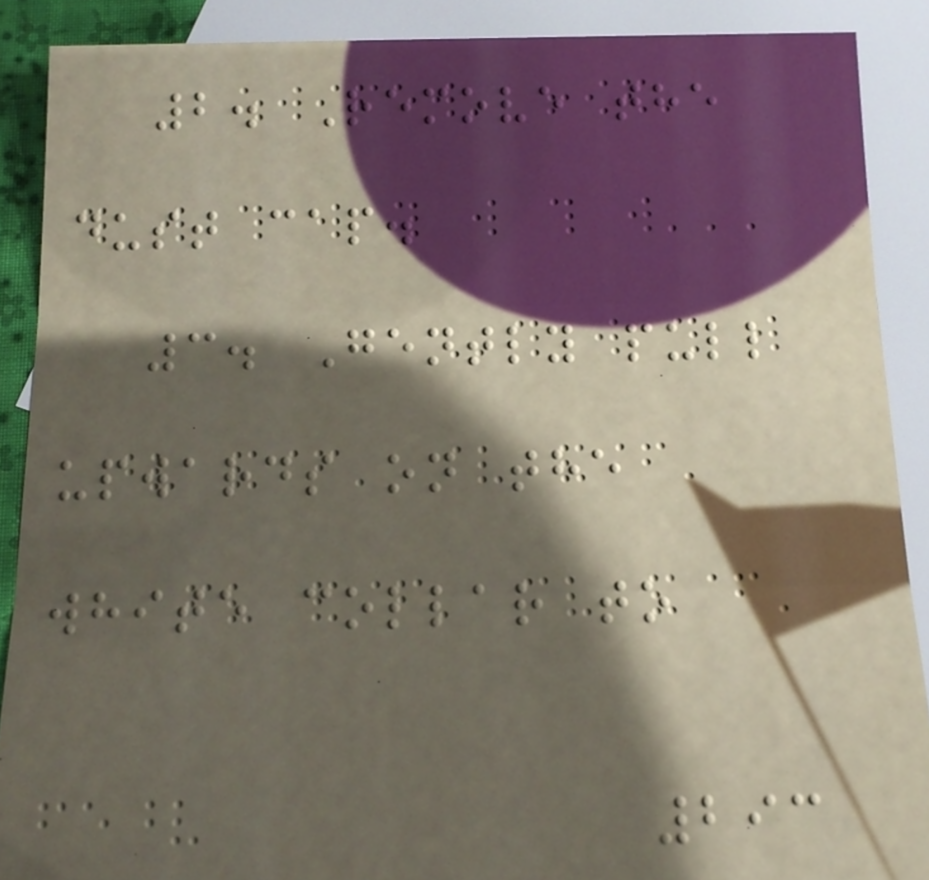2. Remove the
dust cap.
3. Gently pull
upwards on the
white collar to
293
